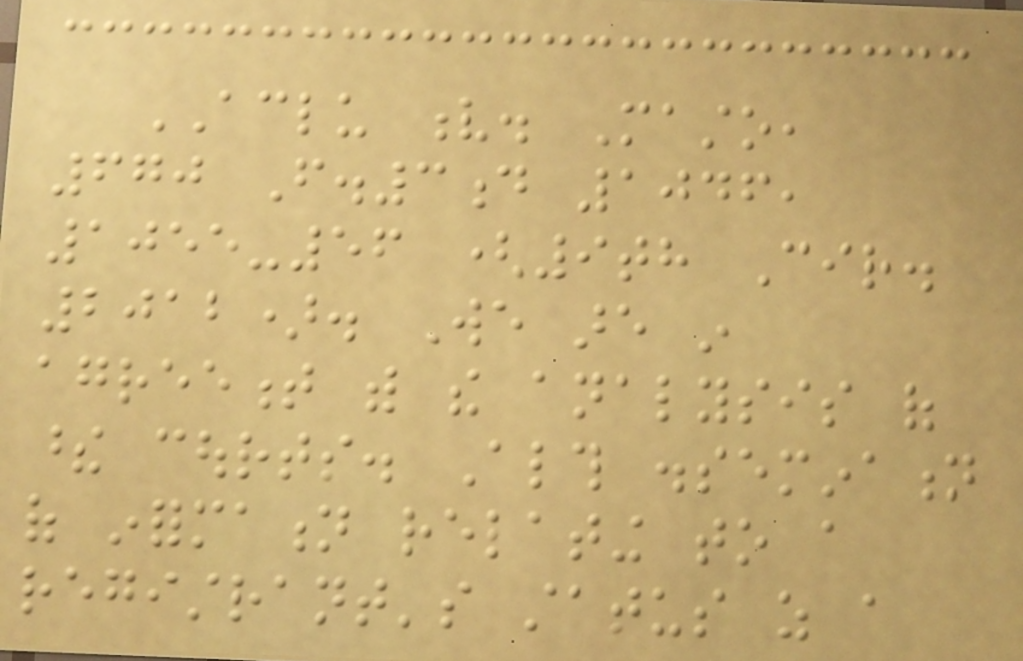ACLU v. Masto,
670 F.3d 1046,
1055-56 (9th Cir.
2012). We are in
agreement with the analysis of
these courts. Although dissemination
of information relating to a
registrant's status as a
